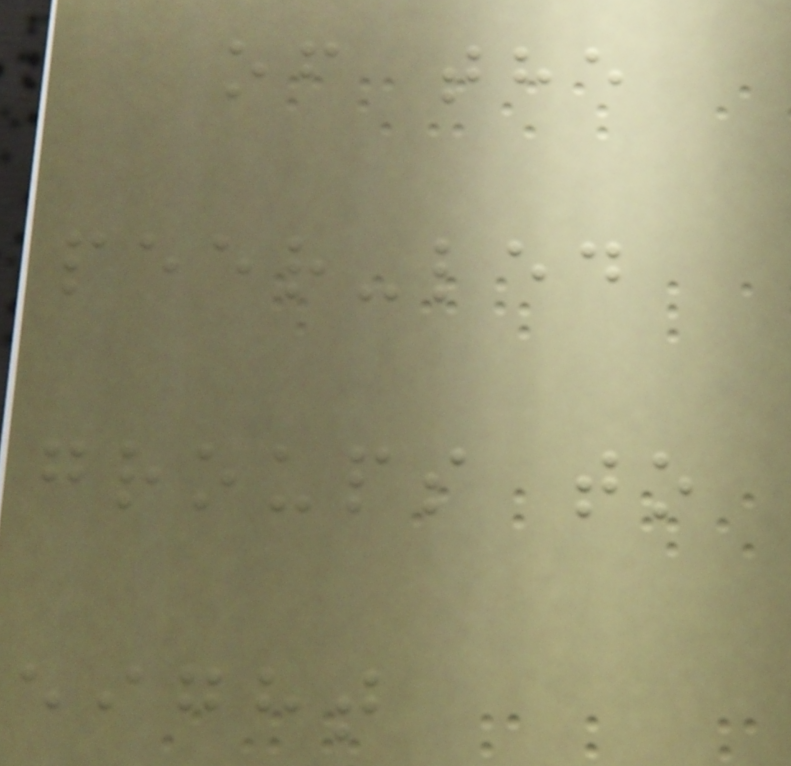of the
peer-led
groups to
eight
